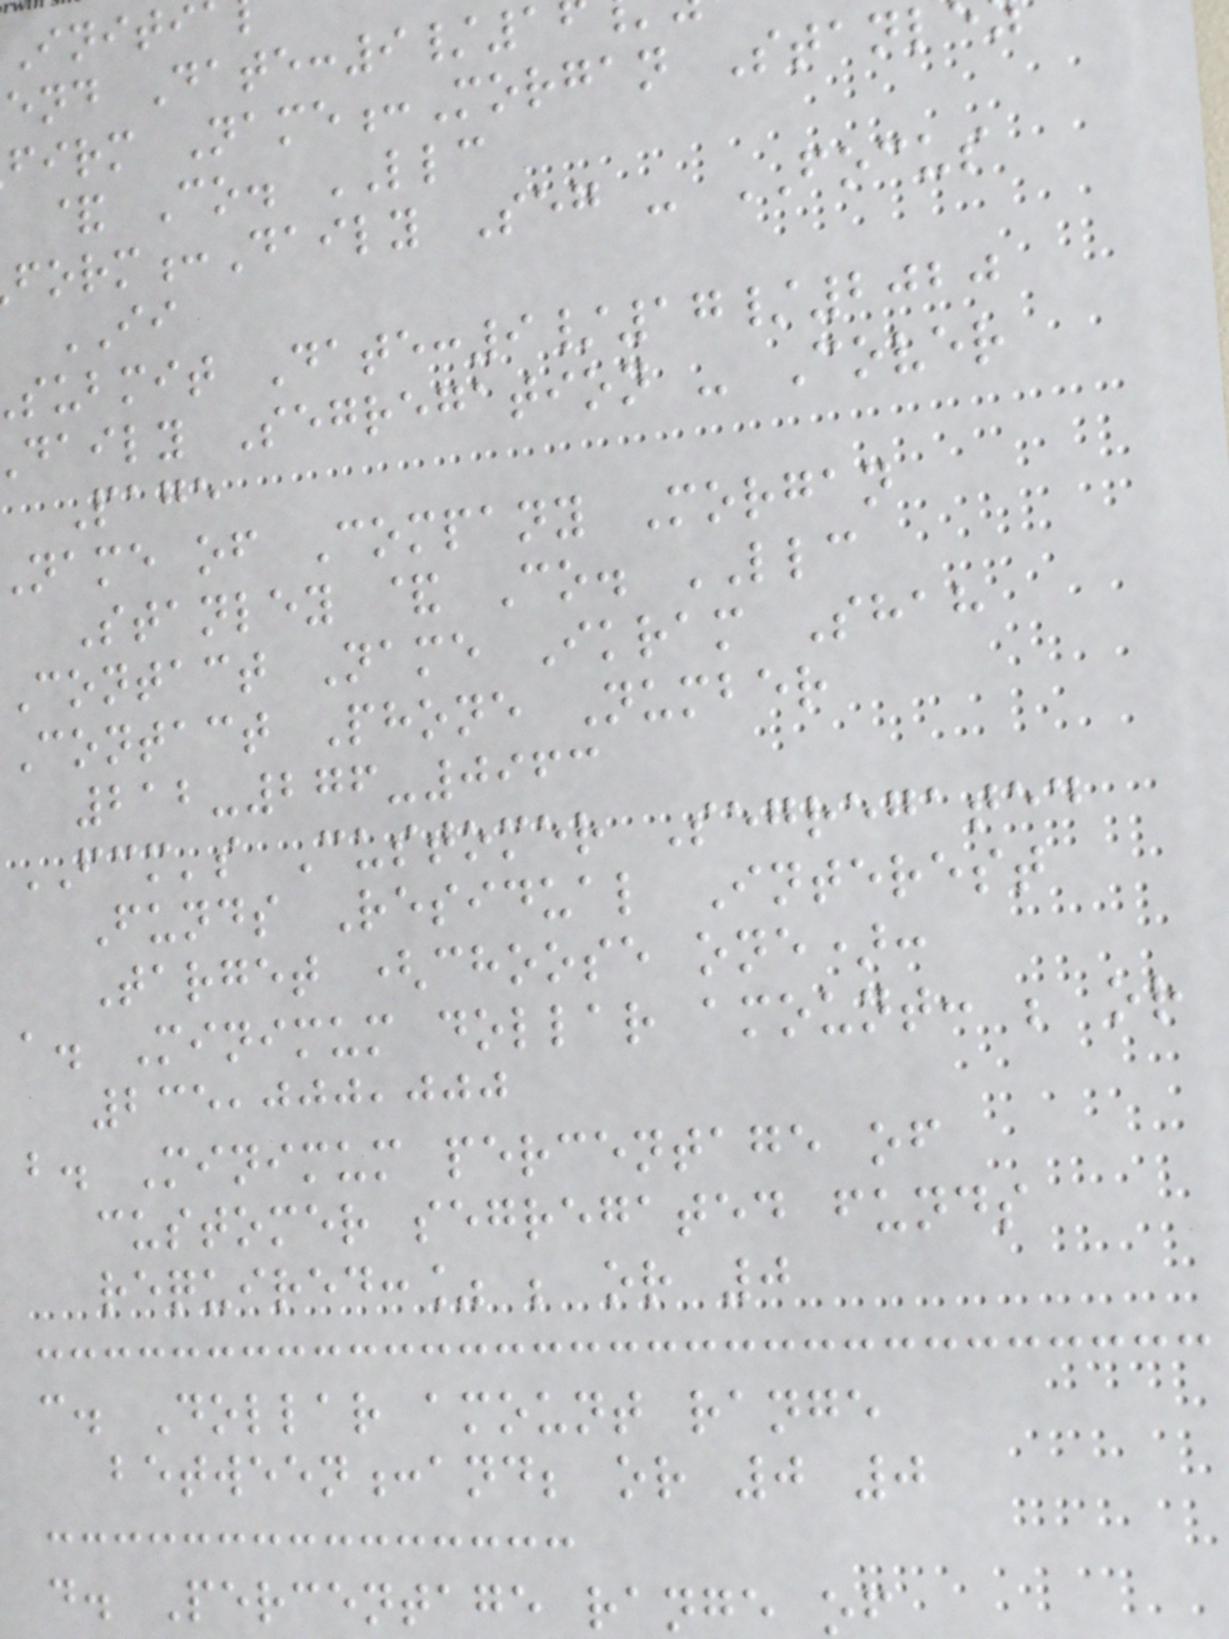end Date:9/1
firm Name:Morgan Stanl
& Co. LLC
orm:Daily Seg - FOCUS
II
submit Date:9/17/2020
daily Segregation - Cover
Page
name of Company Morgan
Stanley & Co. LLC
Contact Name Ikram Shah
Contact Phone Number
212-276-0963
FCM's Customer Segregated
Funds Residual Interest
Target (choose one):
a. Minimum dollar amount: ; or
235,000,000
b. Minimum percentage of
customer segregated funds
required:% ; or 0
c. Dollar amount range
between:and; or 0 0
d. Percentage range of
